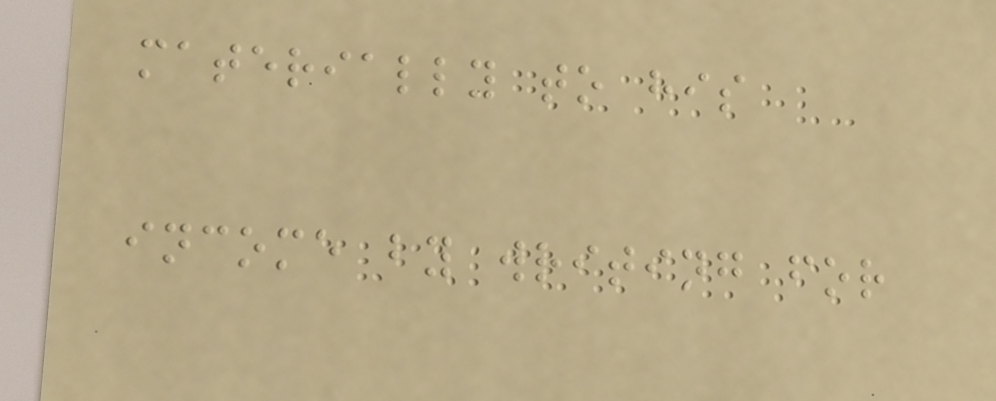materially to his
income by writing for
